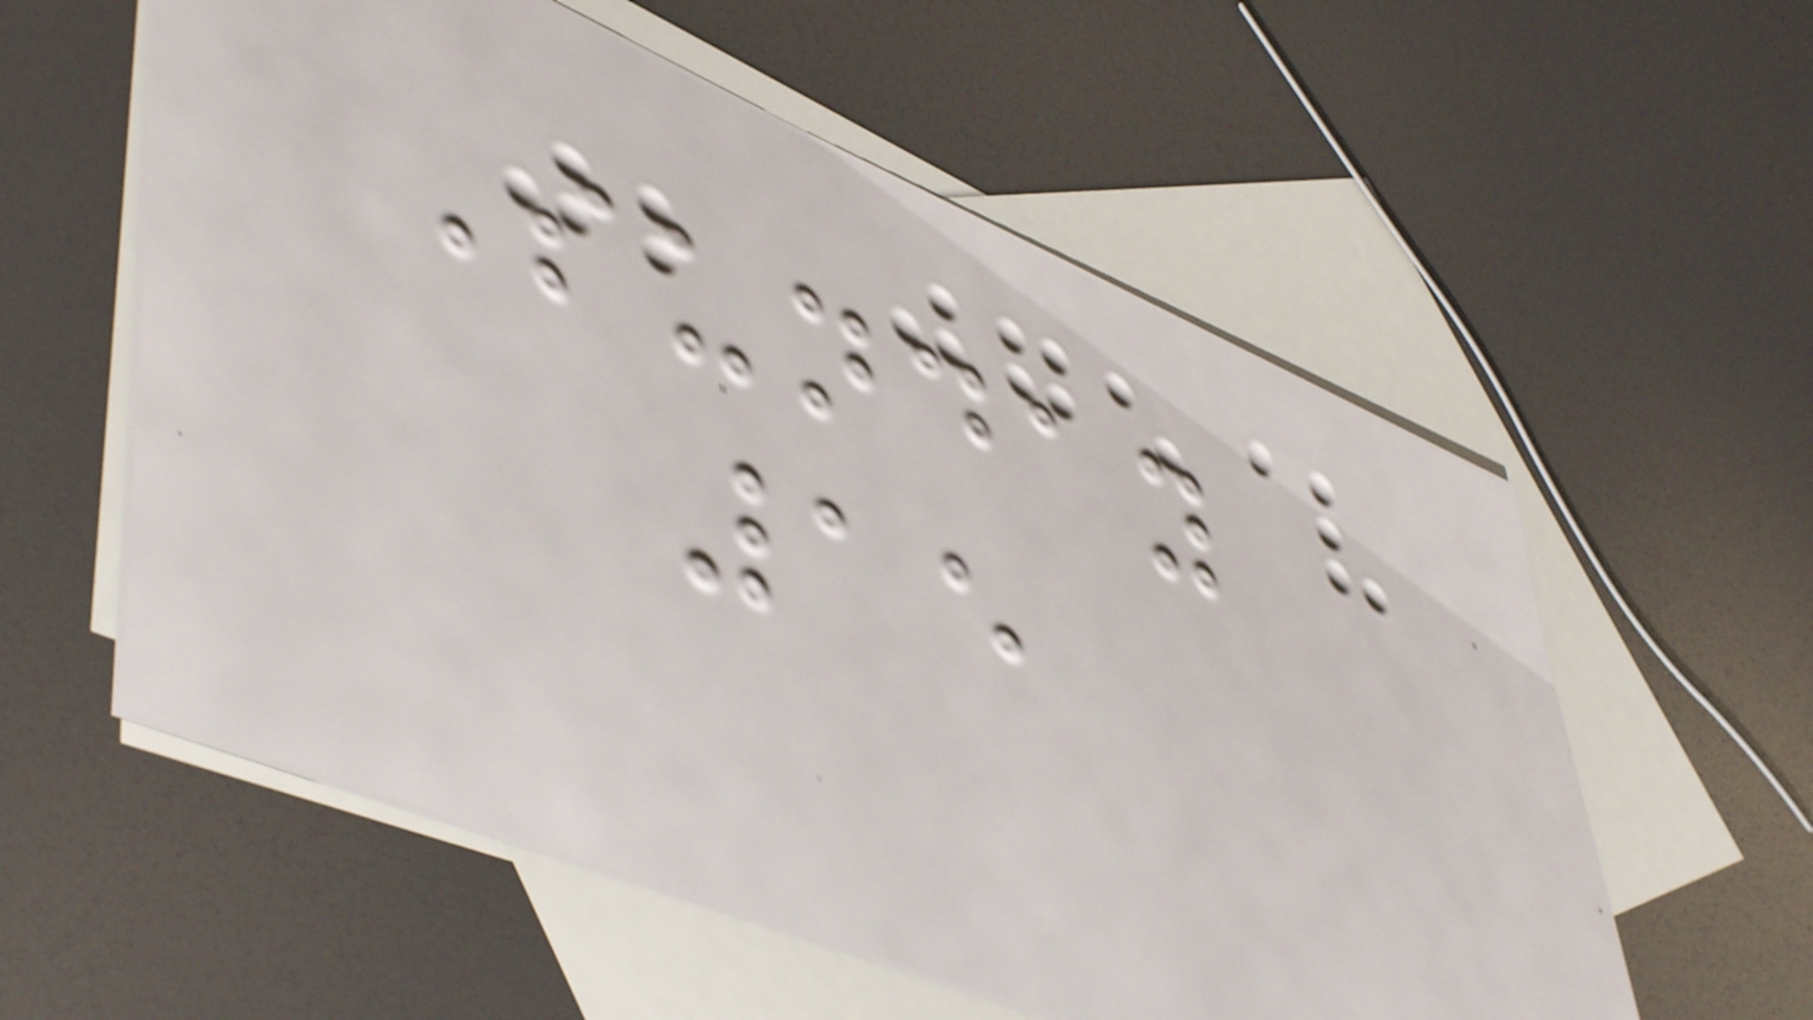Sunday
15
